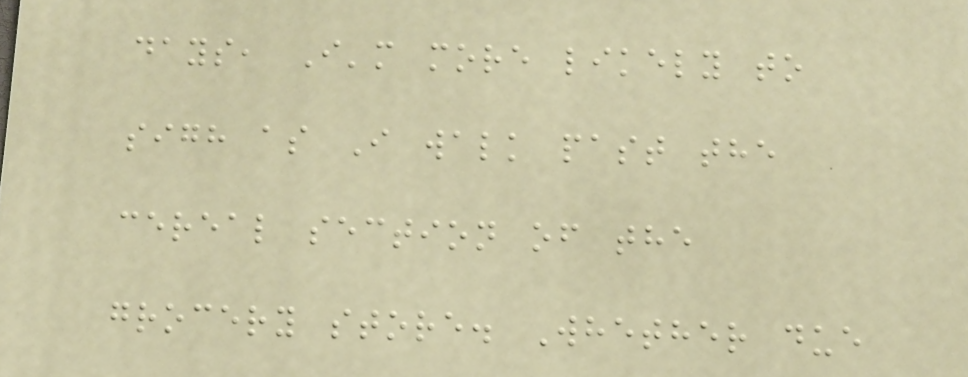days, I'm more likely to
sigh as I walk past the
cereal section of the
grocery store. Whether due
